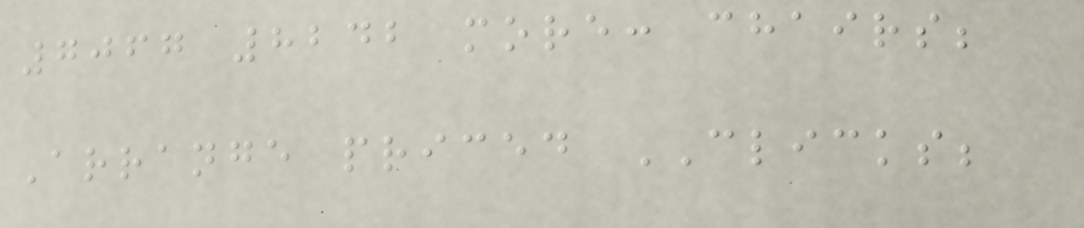7067 8242 more: chairs;
Arrange priced CLICKS;
